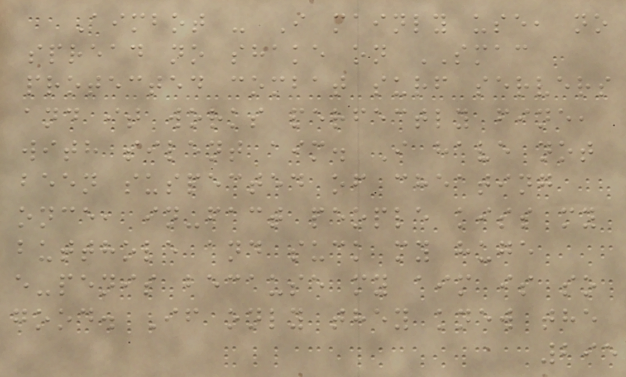Aimbot - I mainly use, no
spread no shake on SMAC
protected combat surf servers
and it works perfectly fine,
with silent aim. I have not
been suspected of cheating
once, in-fact people kiss my
butthole and suck my huge
e-penis because my aim is so
good. If only they knew the
295
